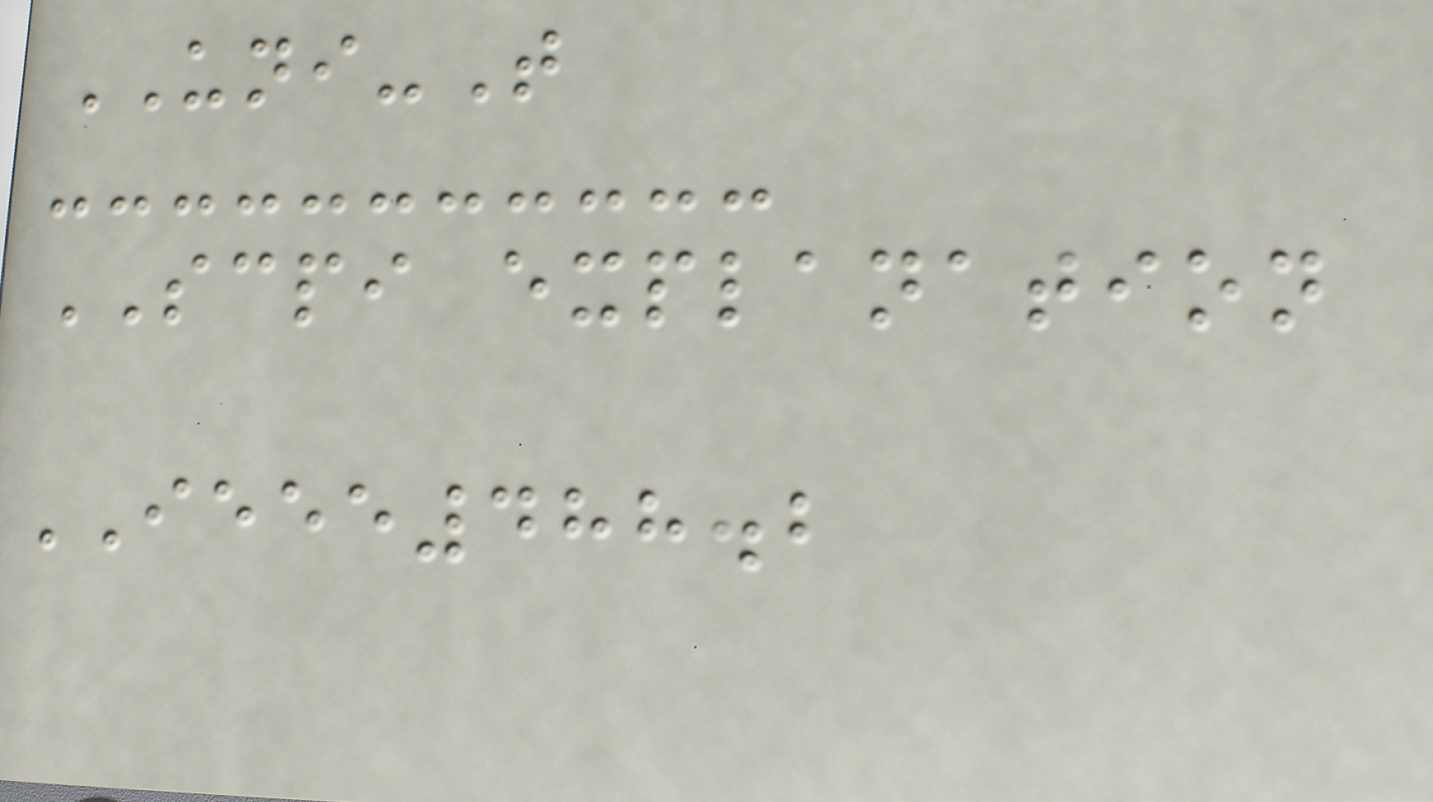UNI-T
SCPI explanation
IEEE488.2
